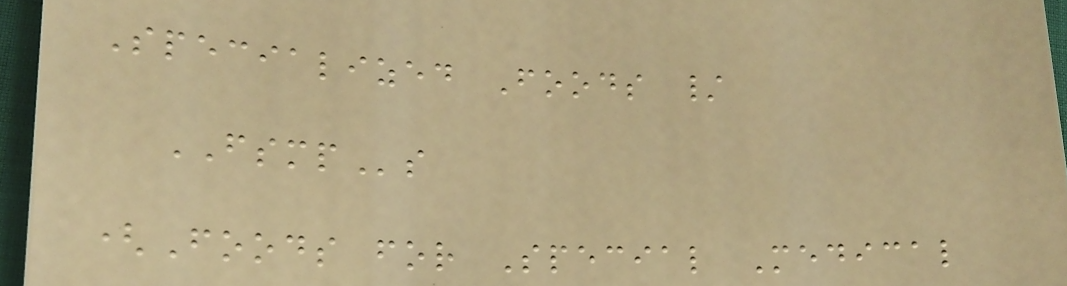Specialized Foods /
FSMPs
(Foods for Special Medical
